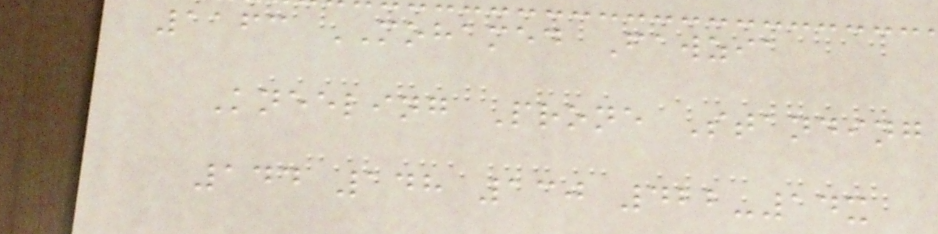1163 MOHAMED Fawzia
Kneeling Prone Standing
144 148 130 422-14x
